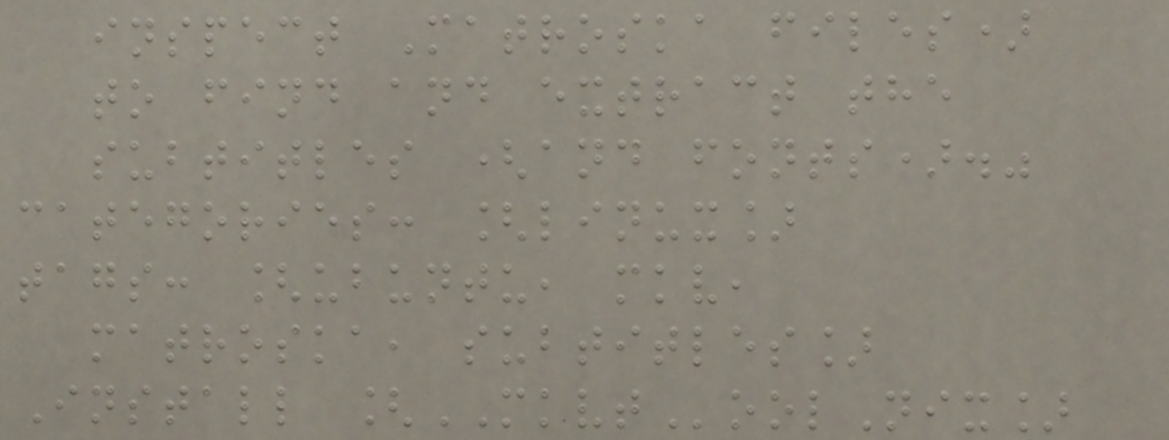inspect Matroska files)
to find and extract the
subtitles (and fonts)."
categories: [linux]
tags: [ubuntu, mkv,
matroska, subtitles]
Install [MKVToolNix]
